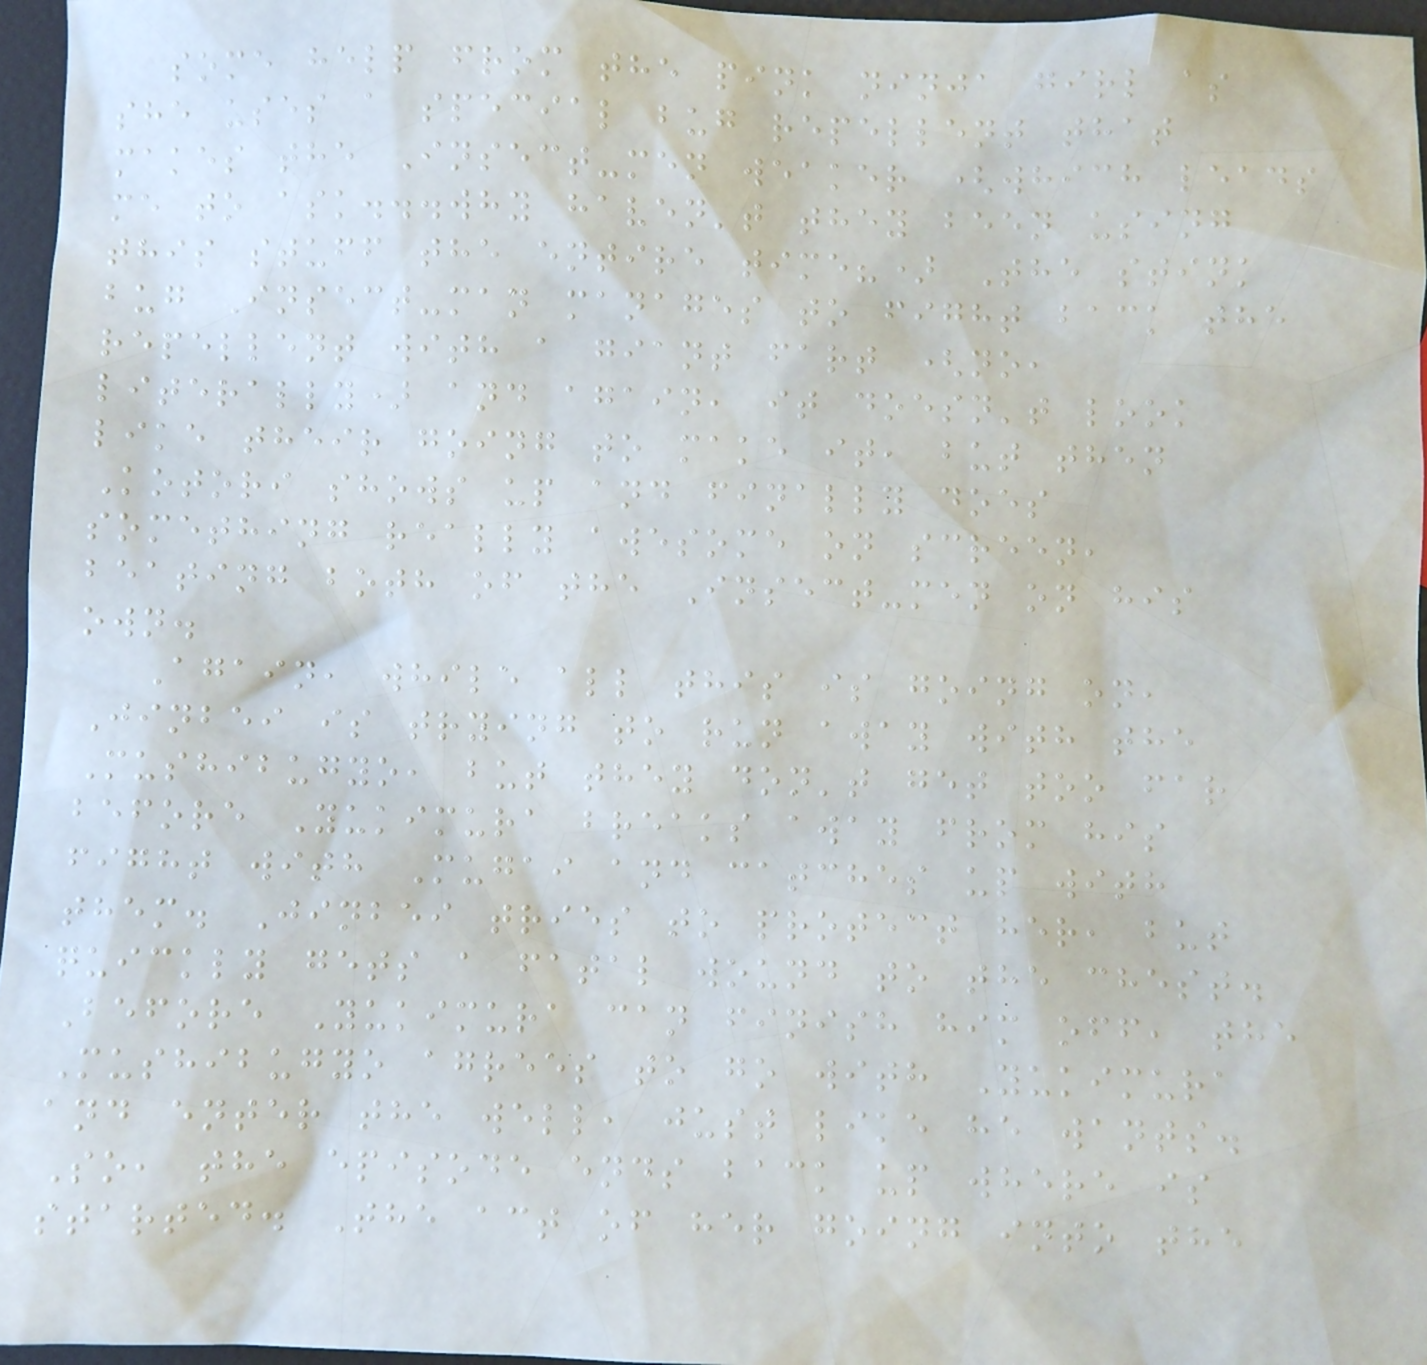some help from the pink ninja girl as
she uses a special bug repellent that
makes the Insect-men weaker (which leads
me to ask...why haven't they been using
this stuff the entire time?) The stink
bug Insect-man manages to fight back the
repellent with a giant fart (no,
literally) and again, it doesn't look
like their going to make it, but then
Kotori shows up and finally does
something really awesome on screen,
beating both of the Insect-men on his
own.
Again, while all this is going on,
Jinbei is trying to run away with the
Mushibugyo, but they don't get too far
before Yukimura breaks away from his
fight with Mugai and catches up with
them. Jinbei tries to protect her, but
quickly gets a fatal wound to the chest.
Before Yukimura can finish him off, the
Mushibugyo agrees to go with Yukimura
and enter the well, just like he wants.
So, the episode ends back up where is
started. The act of her going into the
